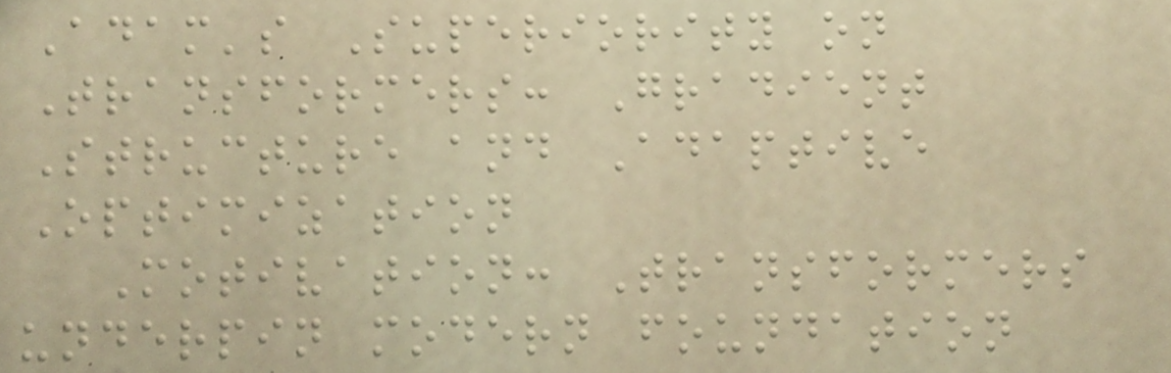Adam's Superiority on
Transformers: Gradient
Structure and Adaptive
Optimization
Motivation: Transformers
underpin modern foundation
